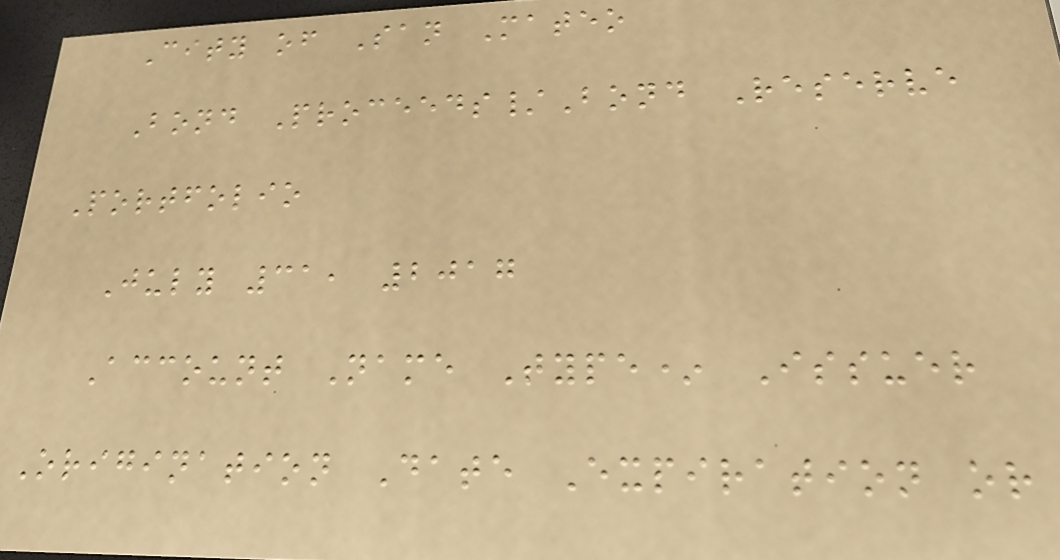City of San Mateo
Bond Proceeds/Bond Reserve
Portfolio
July 31, 2017
Account Name Type* Issuer
Origination Date Expiration or
